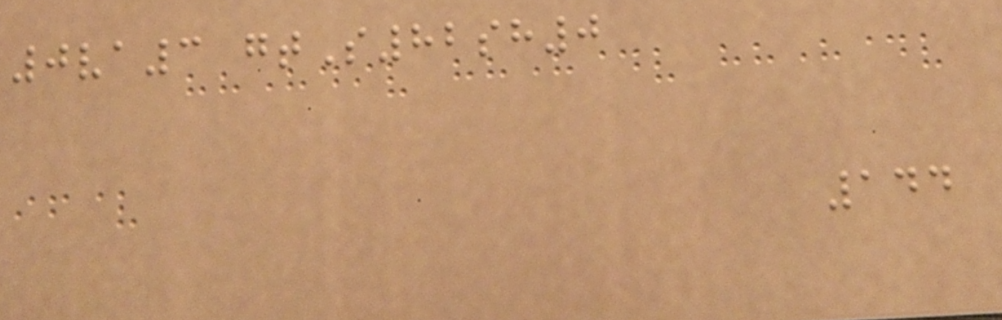0va3 gtS82sh0
144
